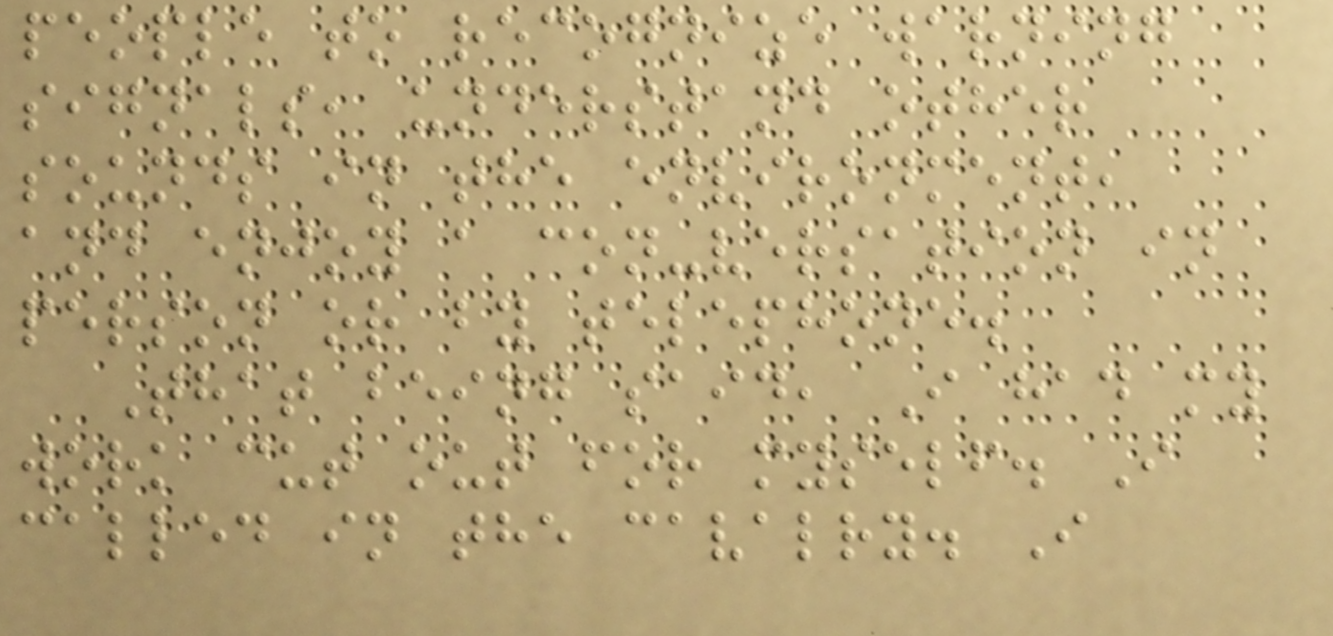people to recognize warning
signals, understand other
sounds in the environment,
and enjoy a con-versation in
person or by telephone.
That being said, I had my
work cut out for myself. I
called in the cavalry. I
